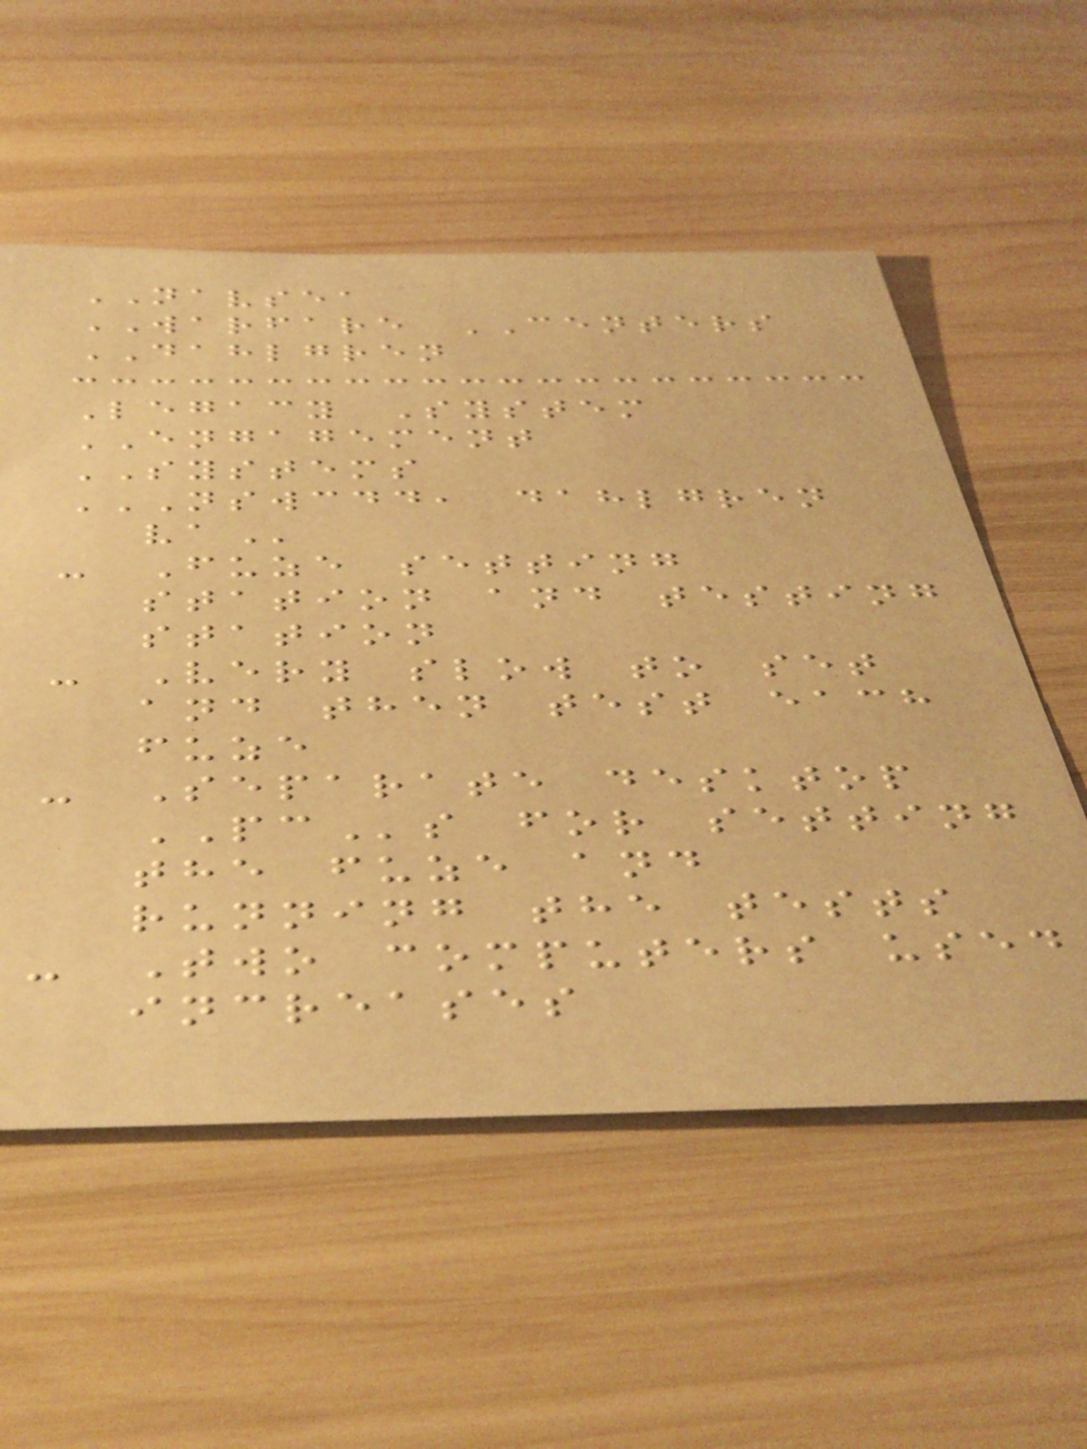NAVSEA
WARFARE CENTERS
DAHLGREN
Legacy System
ENGAGEMENT
SYSTEMS
NSWCDD, DAHLGREN
VA
- Fuze setting
station and testing
station
- Very slow to set
and then test each
fuze
- Separate desktop
PCs for setting
the fuze and
running the tests
- Two computers used
increases
